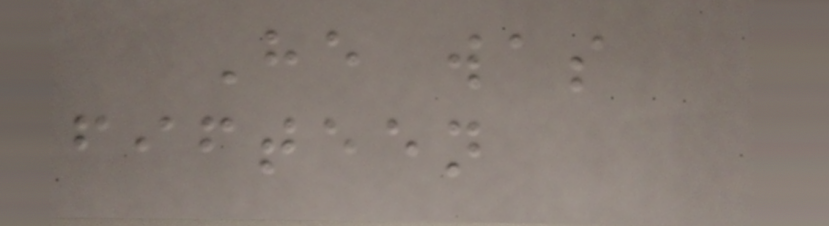He was
fifteen
